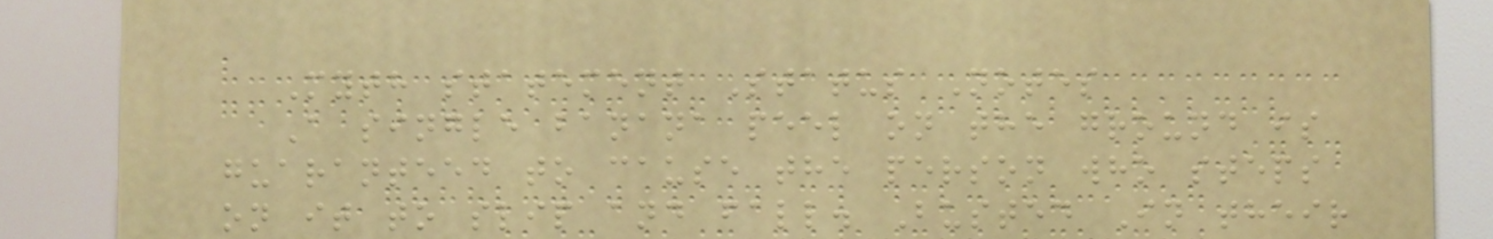Myth statement Status Notes
A single banana peel on the ground is
guaranteed to cause the person who steps
on it to slip and fall. Busted In their
